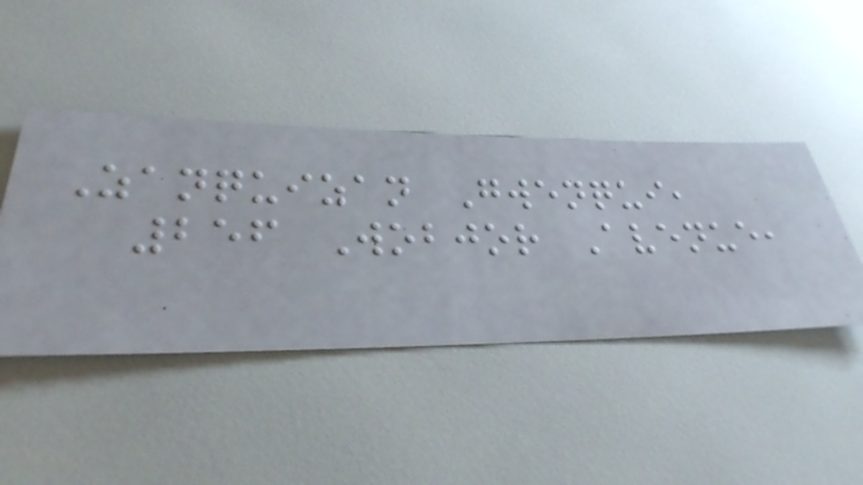Zanquizan Gwenqui,
256 Wobjor Avenue,
